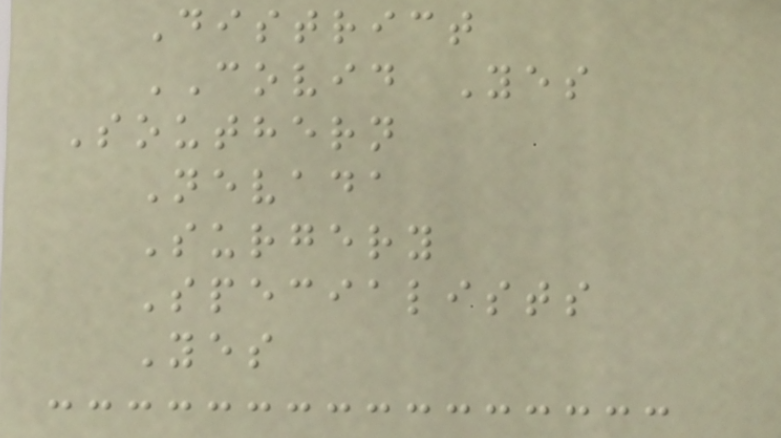District
COVID Yes
Southern
Nevada
Surgery
Specialists
Yes
